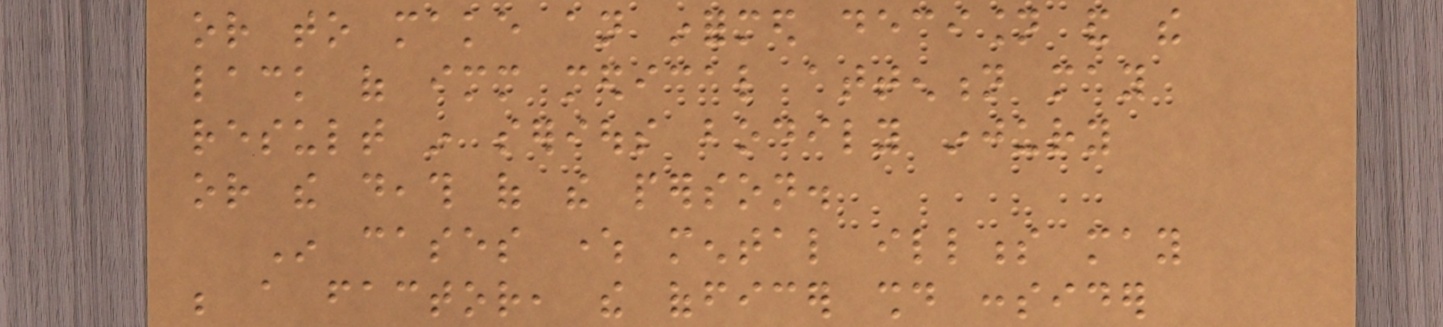or to make an informed decision and the
lack of immediate medical attention may
result in serious bodily injury
or the death of the person.
In cases where mental illness may
be a factor, the officer should consider
